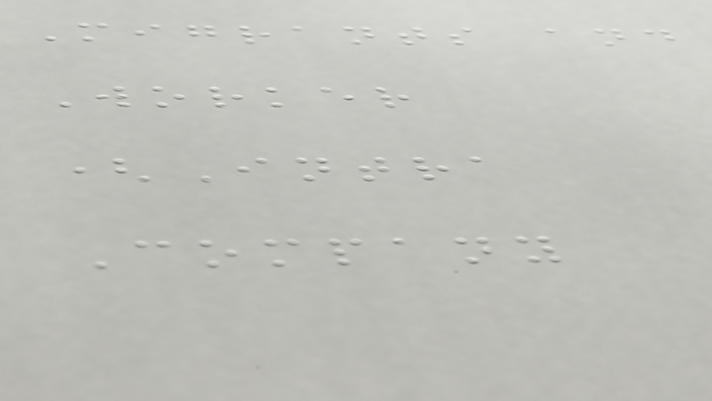Migrants and
Worker
(Intra
Company
